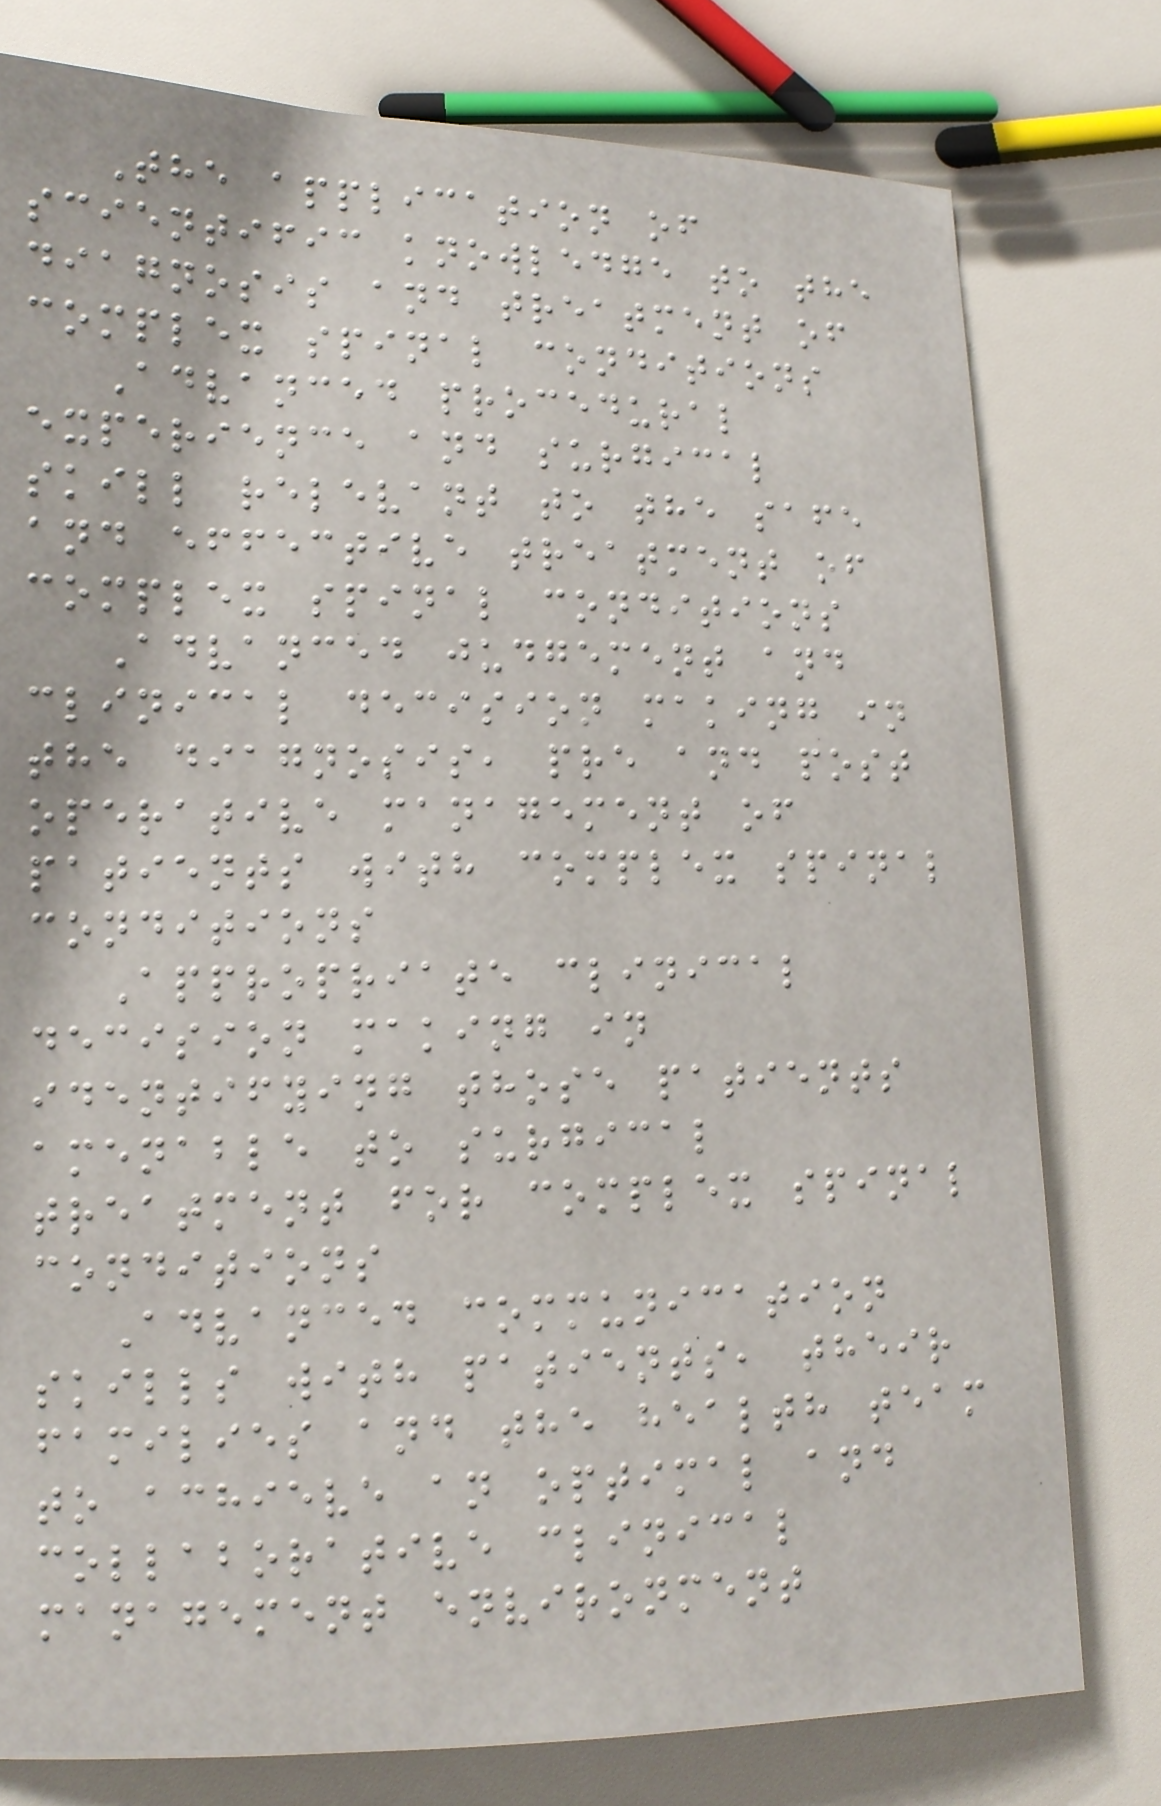The application of
scientific knowledge to the
diagnosis and treatment of
complex spinal conditions
Advanced procedural
experience and surgical
skill relevant to the safe
and effective treatment of
complex spinal conditions
Advanced judgement and
clinical decision making in
the diagnosis, pre and post
operative management of
patients with complex spinal
conditions
Appropriate clinical
decision making in
identifying those patients
amenable to surgical
treatment for complex spinal
conditions
Advanced communication
skills with patients, their
families and the health team
to achieve an optimal and
collaborative clinical
management environment
